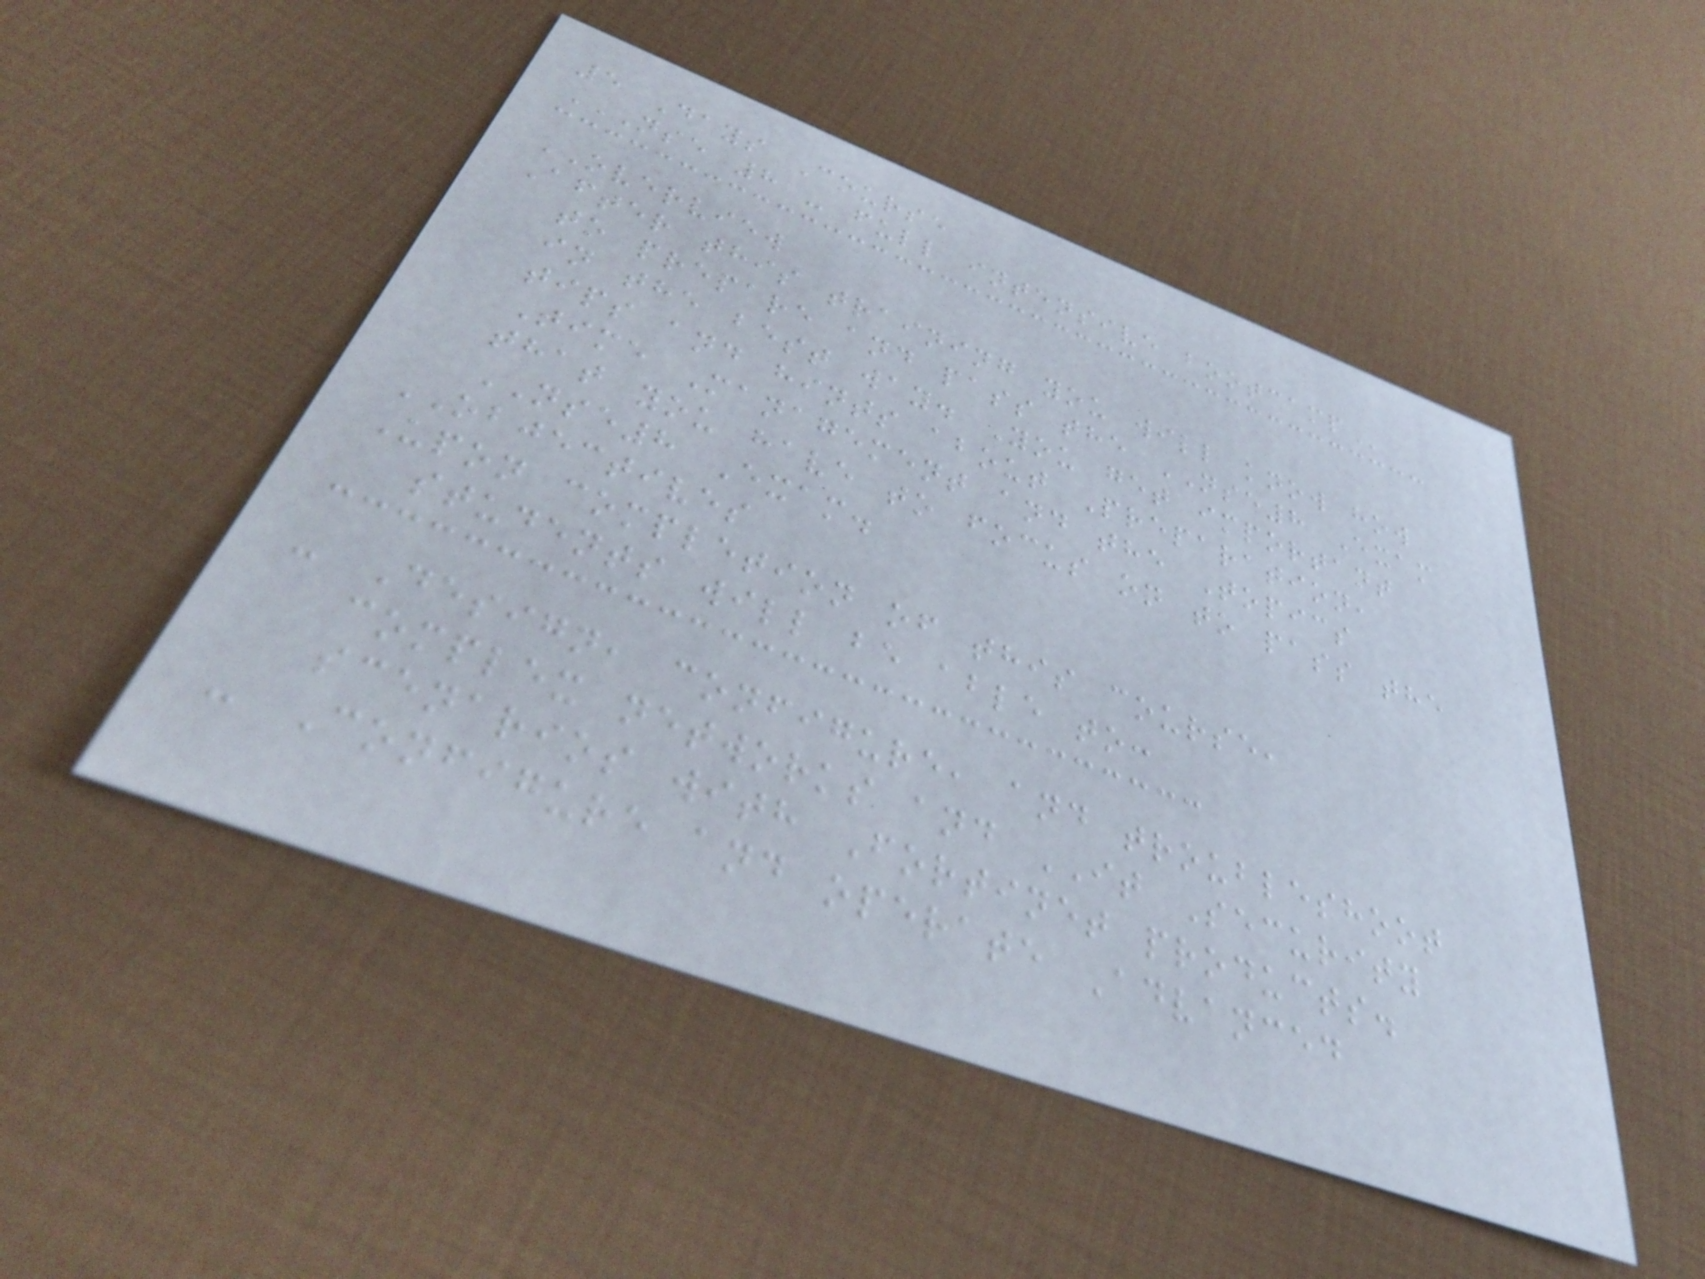5 Days Course
NSE 8 - FULL INTENSIVE BOOTCAMP
OVERVIEW
After this training you will know how
to prepare and pass the NSE8 Exam
in the best way. You get important
tips and hints about Preparation,
Time Management and the Topics
that you have to focus on to pass the
NSE8 Exam.
OBJECTIVES
Upon completion of this course,
students will be able to:
- Design, configure, and troubleshoot
complex networks and IT Security
scenarios with Fortinet products.
- Configure and operate Advanced
